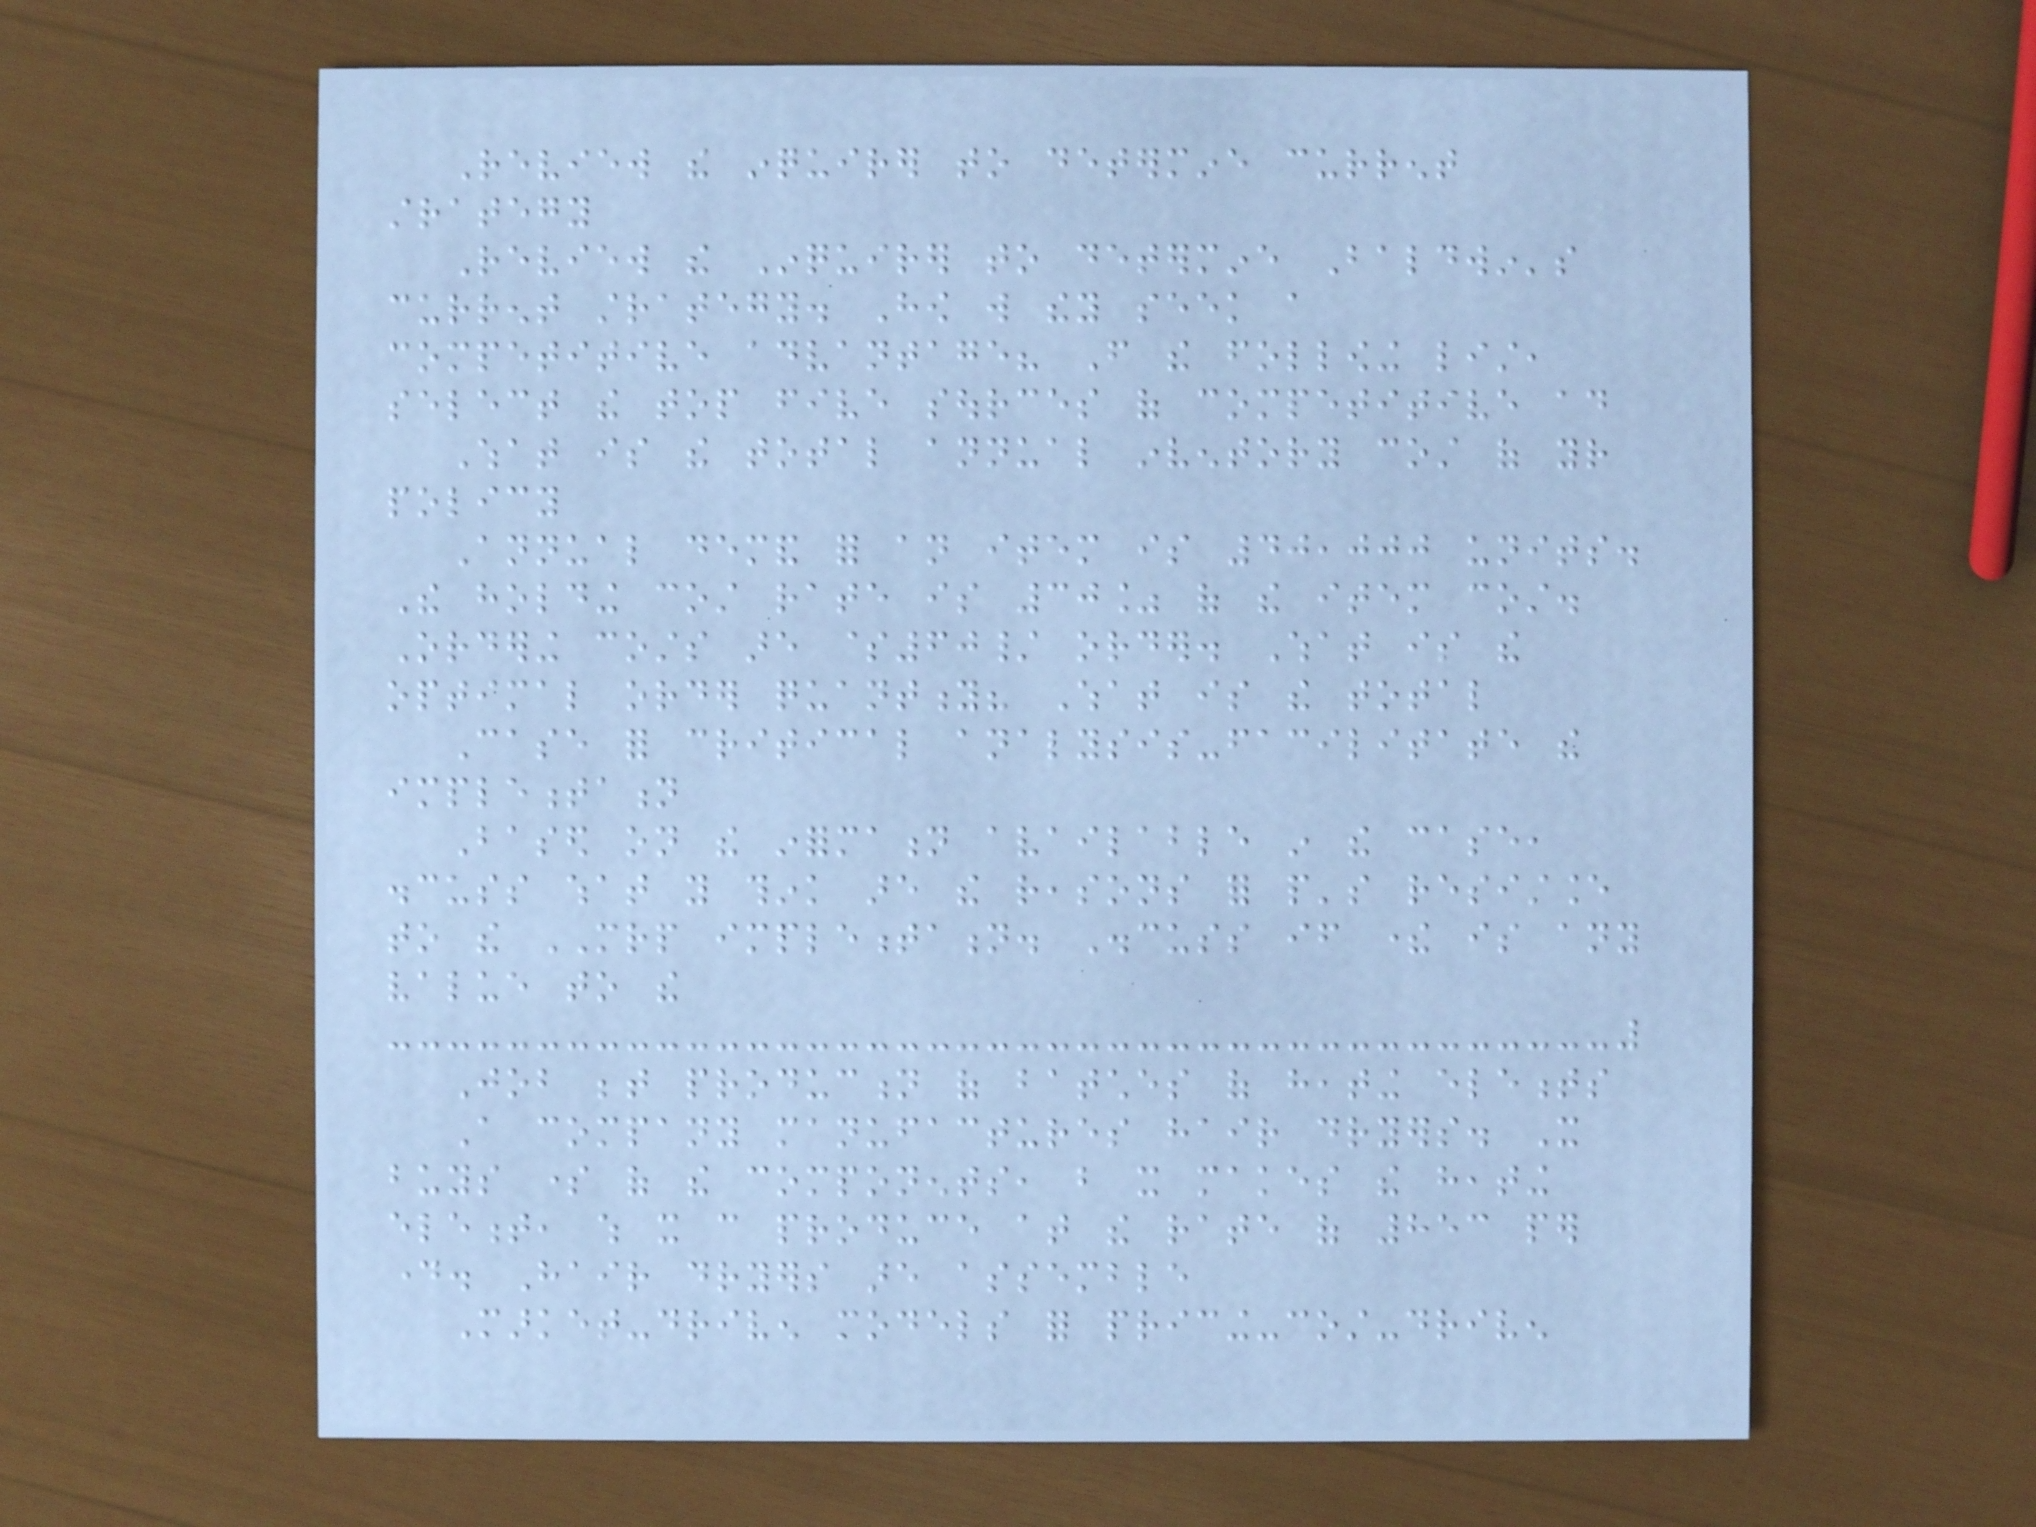Review the inquirer to determine current
strategy
Review the Inquirer to determine Baldwin's
current strategy. How will they seek a
competitive advantage? From the following list,
select the top five sources of competitive ad
What is the total annual inventory cost of your
policy
Annual demand for an item is 40,000 units.
The holding cost rate is 30% of the item cost.
Ordering costs are $60/ order. What is the
optimal order quantity? What is the total
Case for critical analysis-facilitate the
implementation
Based on the information available in the case,
discuss what you think are the reasons for people's resistance
to the MRP implementation. Discuss if there is any
value to the
Job between production of batches of heating elements
A company manufactures hair dryers. It
buys some of the components, but it makes the heating
element, which it can produce at the rate of 853 per
day. Hair dryers are assemble
Market-driven models for pricing-cost-driven
